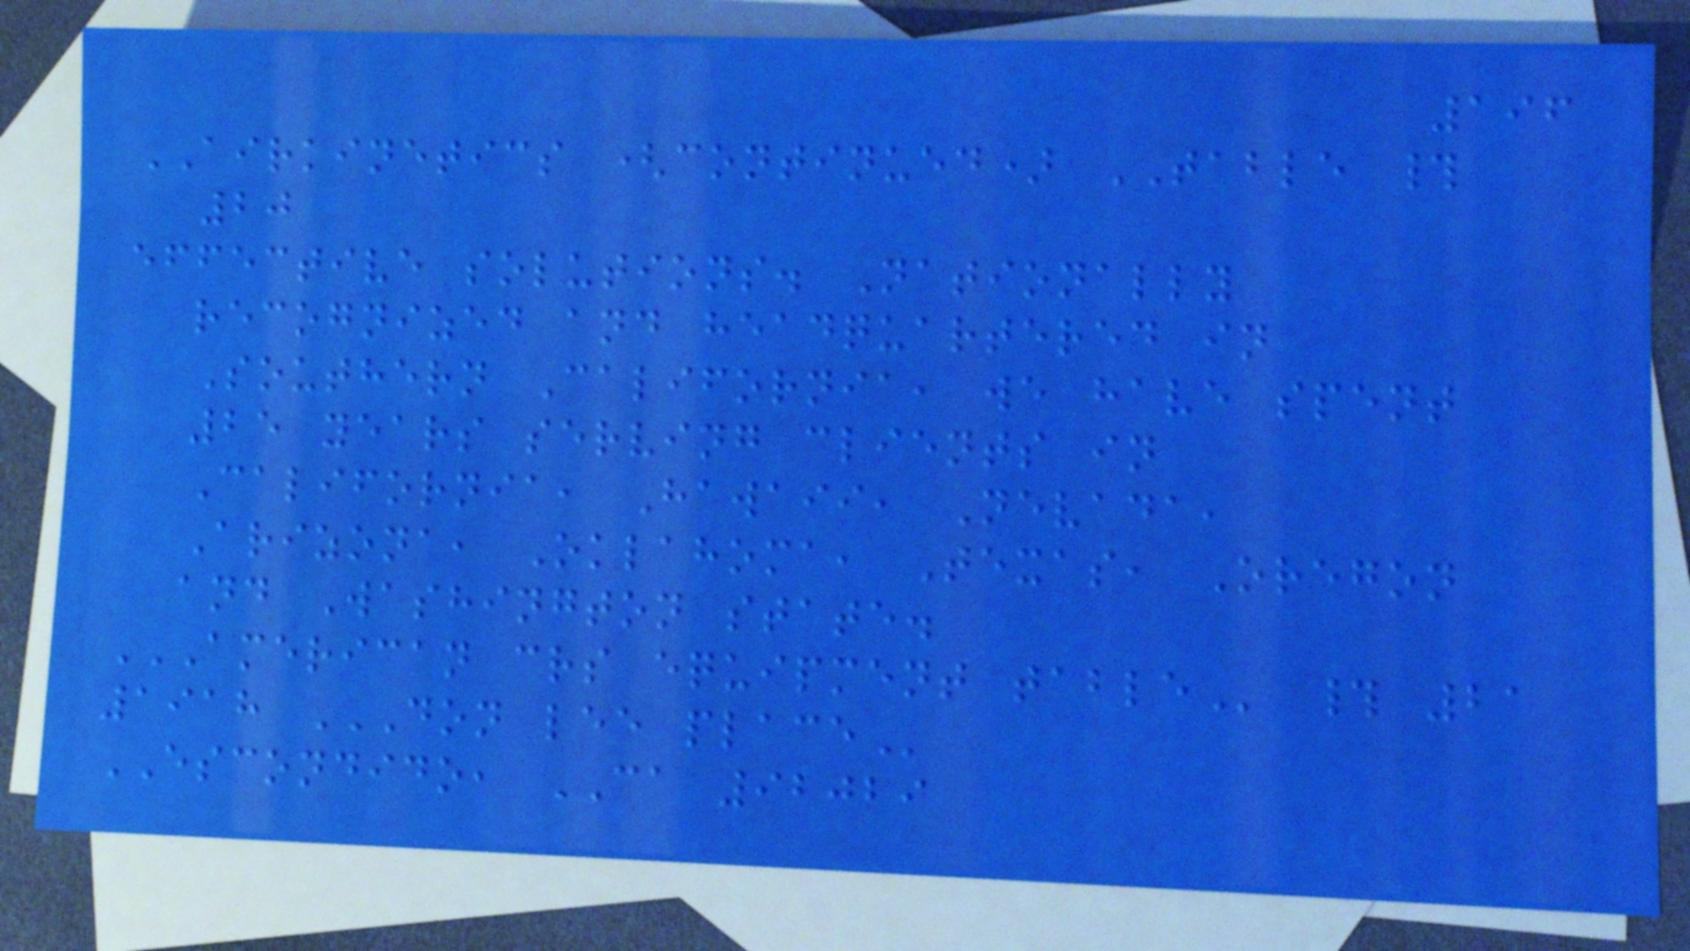196
AIRKINETICS (continued) TABLE #
20
effective solutions. Nationally
recognized and headquartered in
Southern California, we have spent
25 years serving clients in
California, Hawaii, Nevada,
Arizona, Oklahoma, Texas, Oregon
and Washington state.
AMERICAN CRS EQUIPMENT TABLE # 21
1918 DON LEE PLACE
ESCONDIDO, CA 92029
